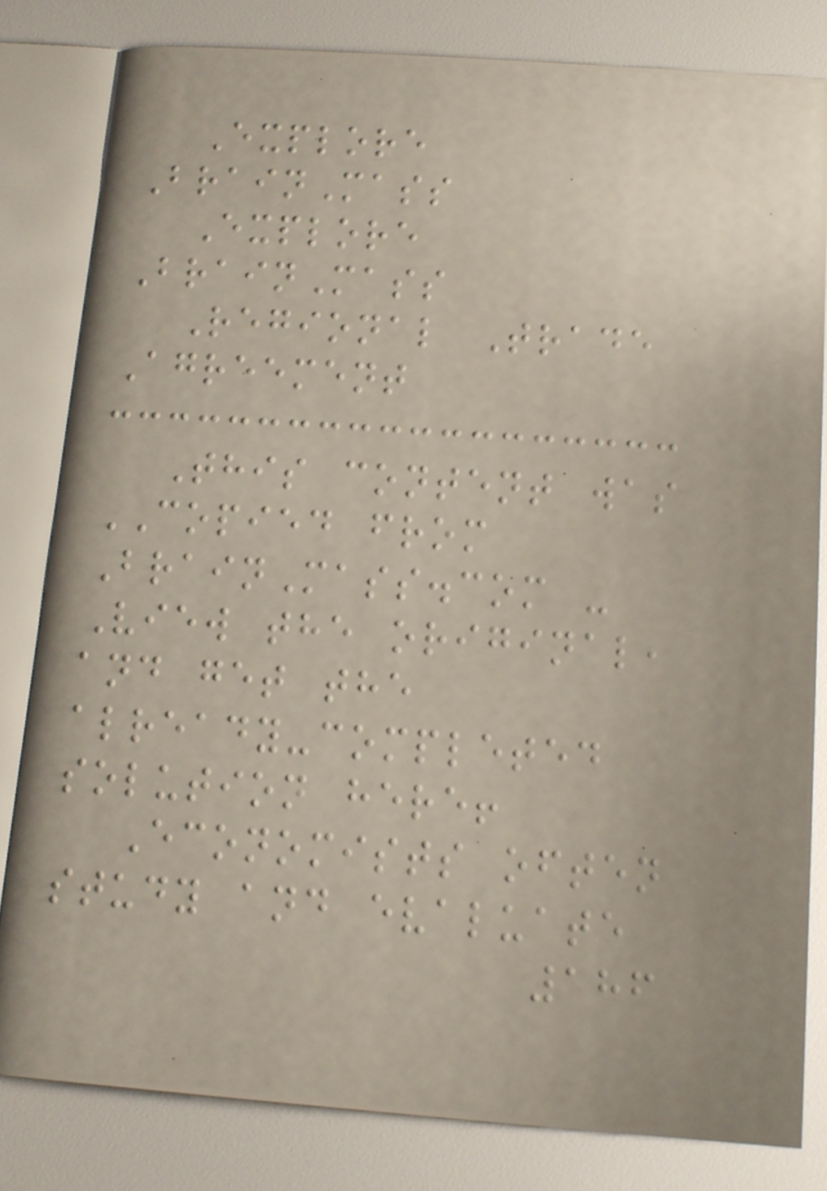Explore
BrainMass
Explore
BrainMass
Regional Trade
Agreement
This content was
COPIED from
BrainMass.com -
View the original,
and get the
already-completed
solution here!
Economists often
study and evaluate
186
